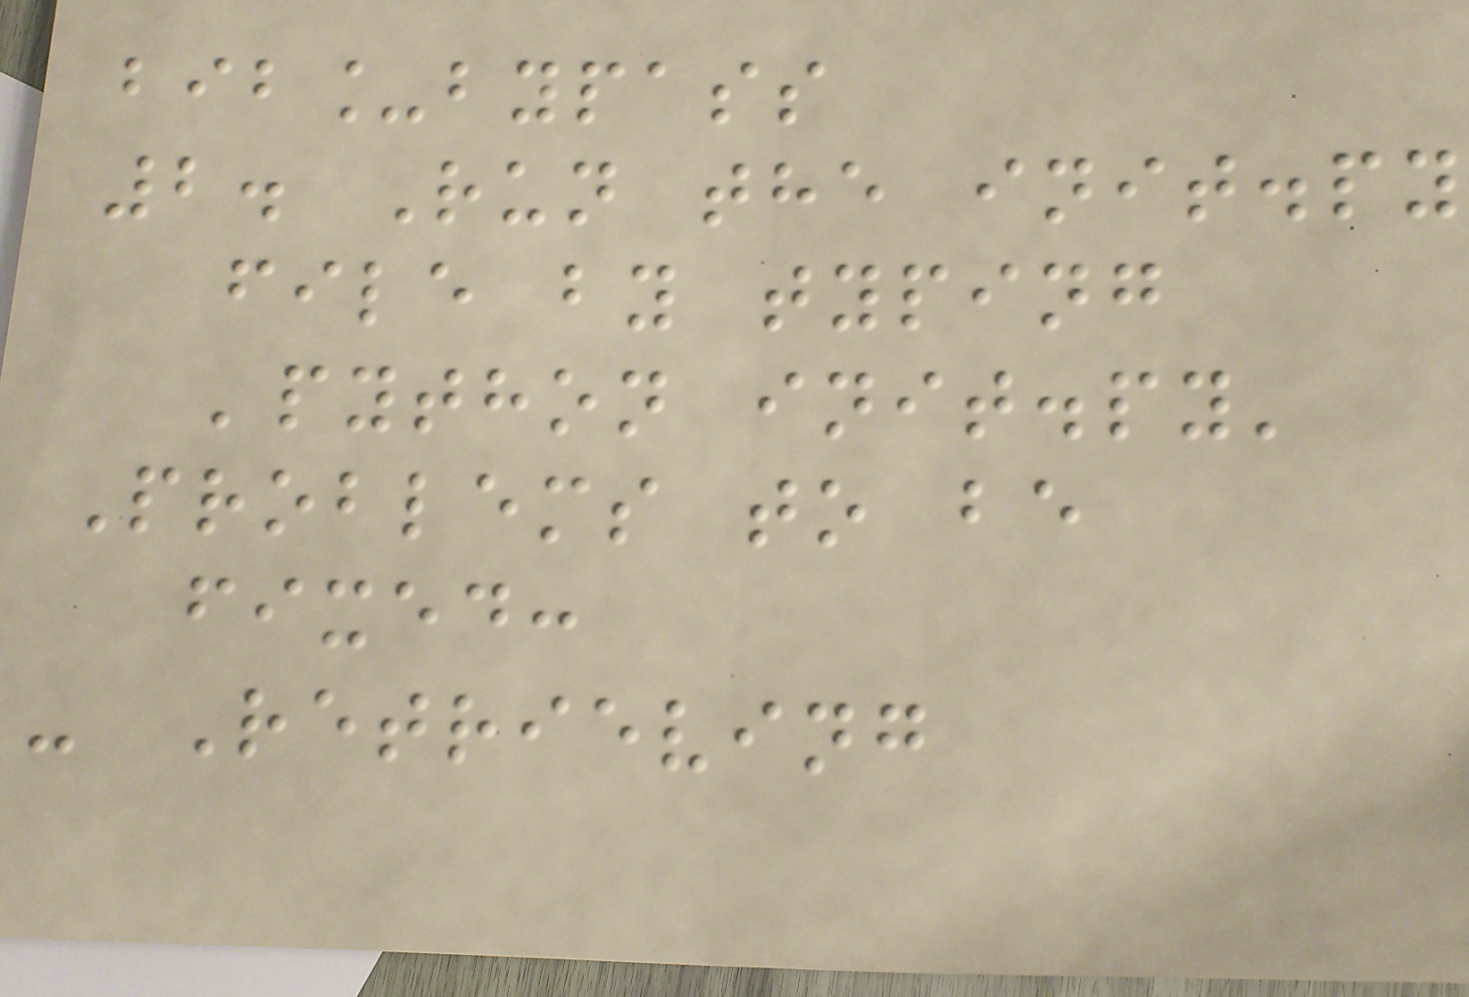bib_bypass
2. Run the init.py
file by typing
'python init.py'
Problems to be
fixed:
- Retrieving
